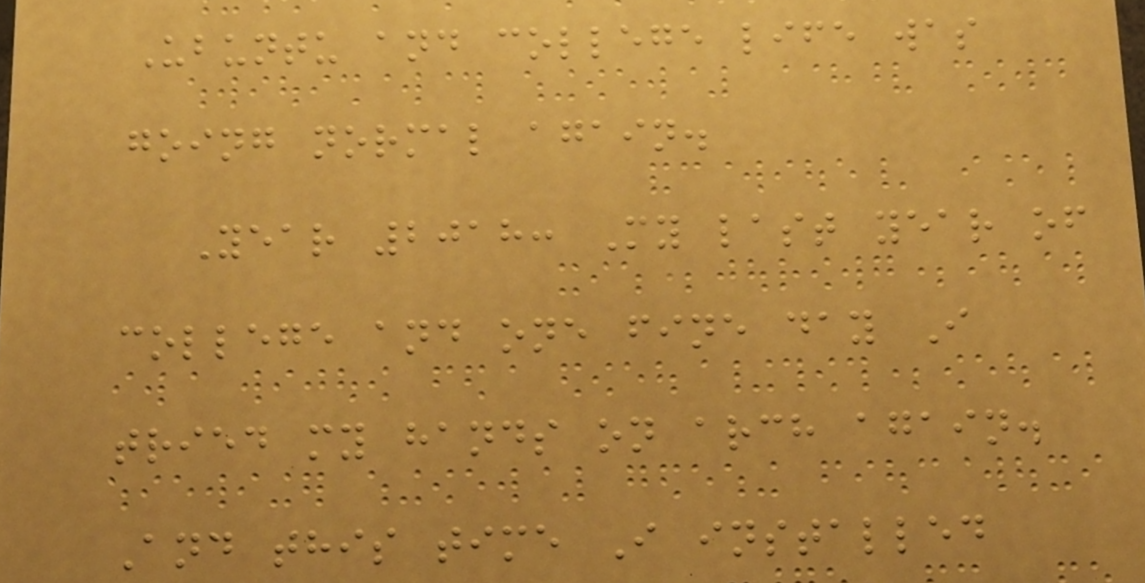Ubuntu and college life was
going normal again.
Year 2018: My last year of
college and one fine day I
tried my hands on arch again.
And this time I installed
